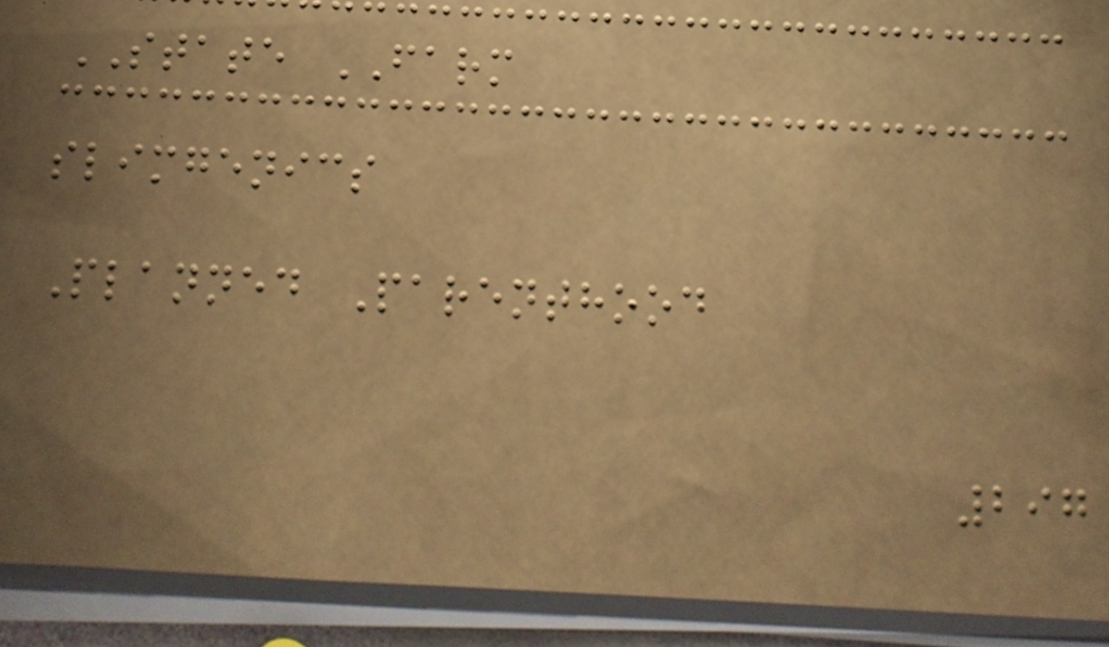STATE FARM
slimgenics
Planned Parenthood
297
